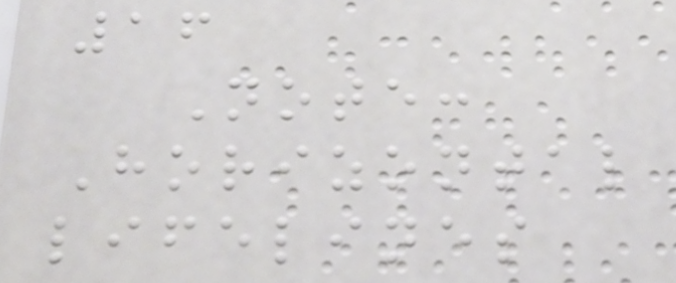16
Note:
Horizontal
lifelines
